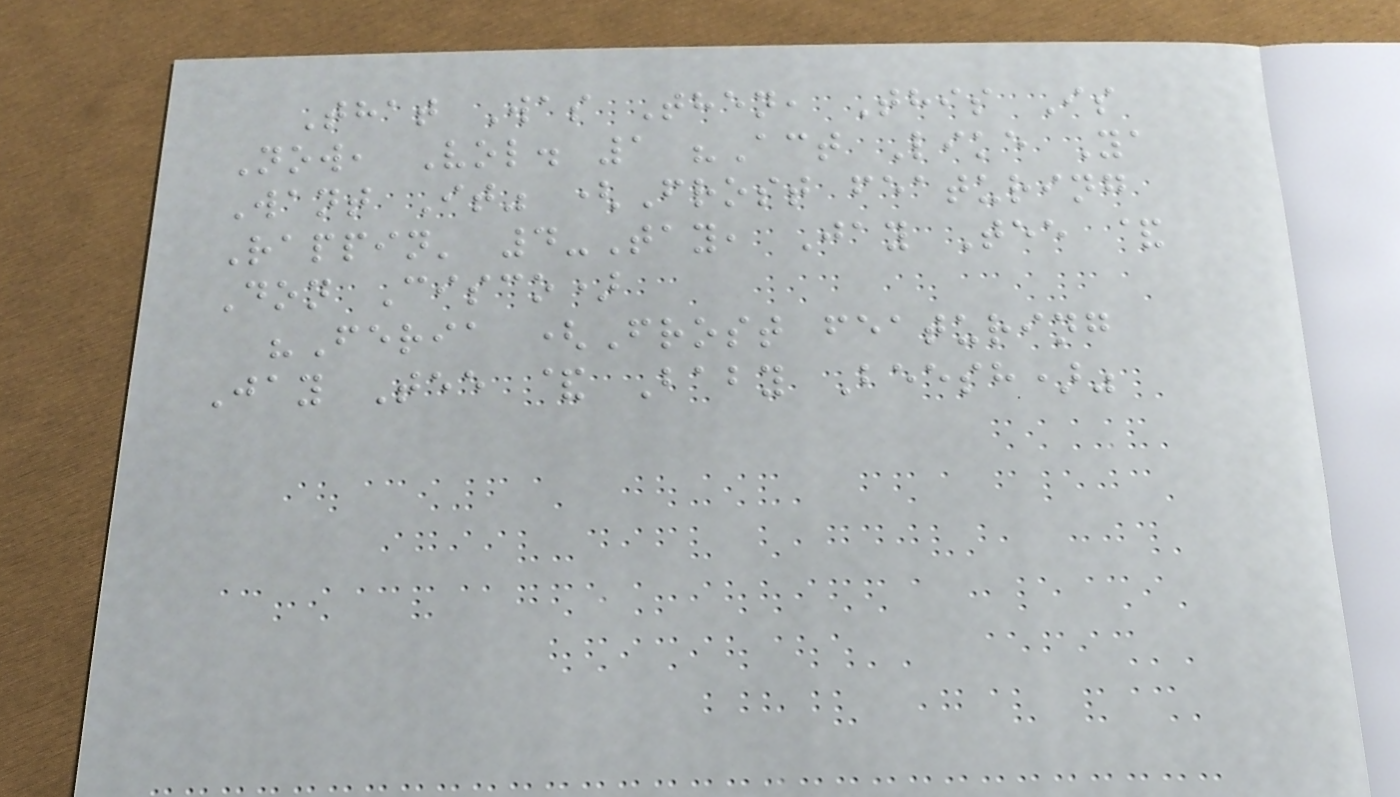That Was Then, This Is
Now, Vol. 1 "Act Like Ya
Want It" (Frost featuring
Rappin' 4-Tay, Jay Tee &
Don Cisco)
"Feria (Frost featuring
Jay Tee & Baby Beesh)"
